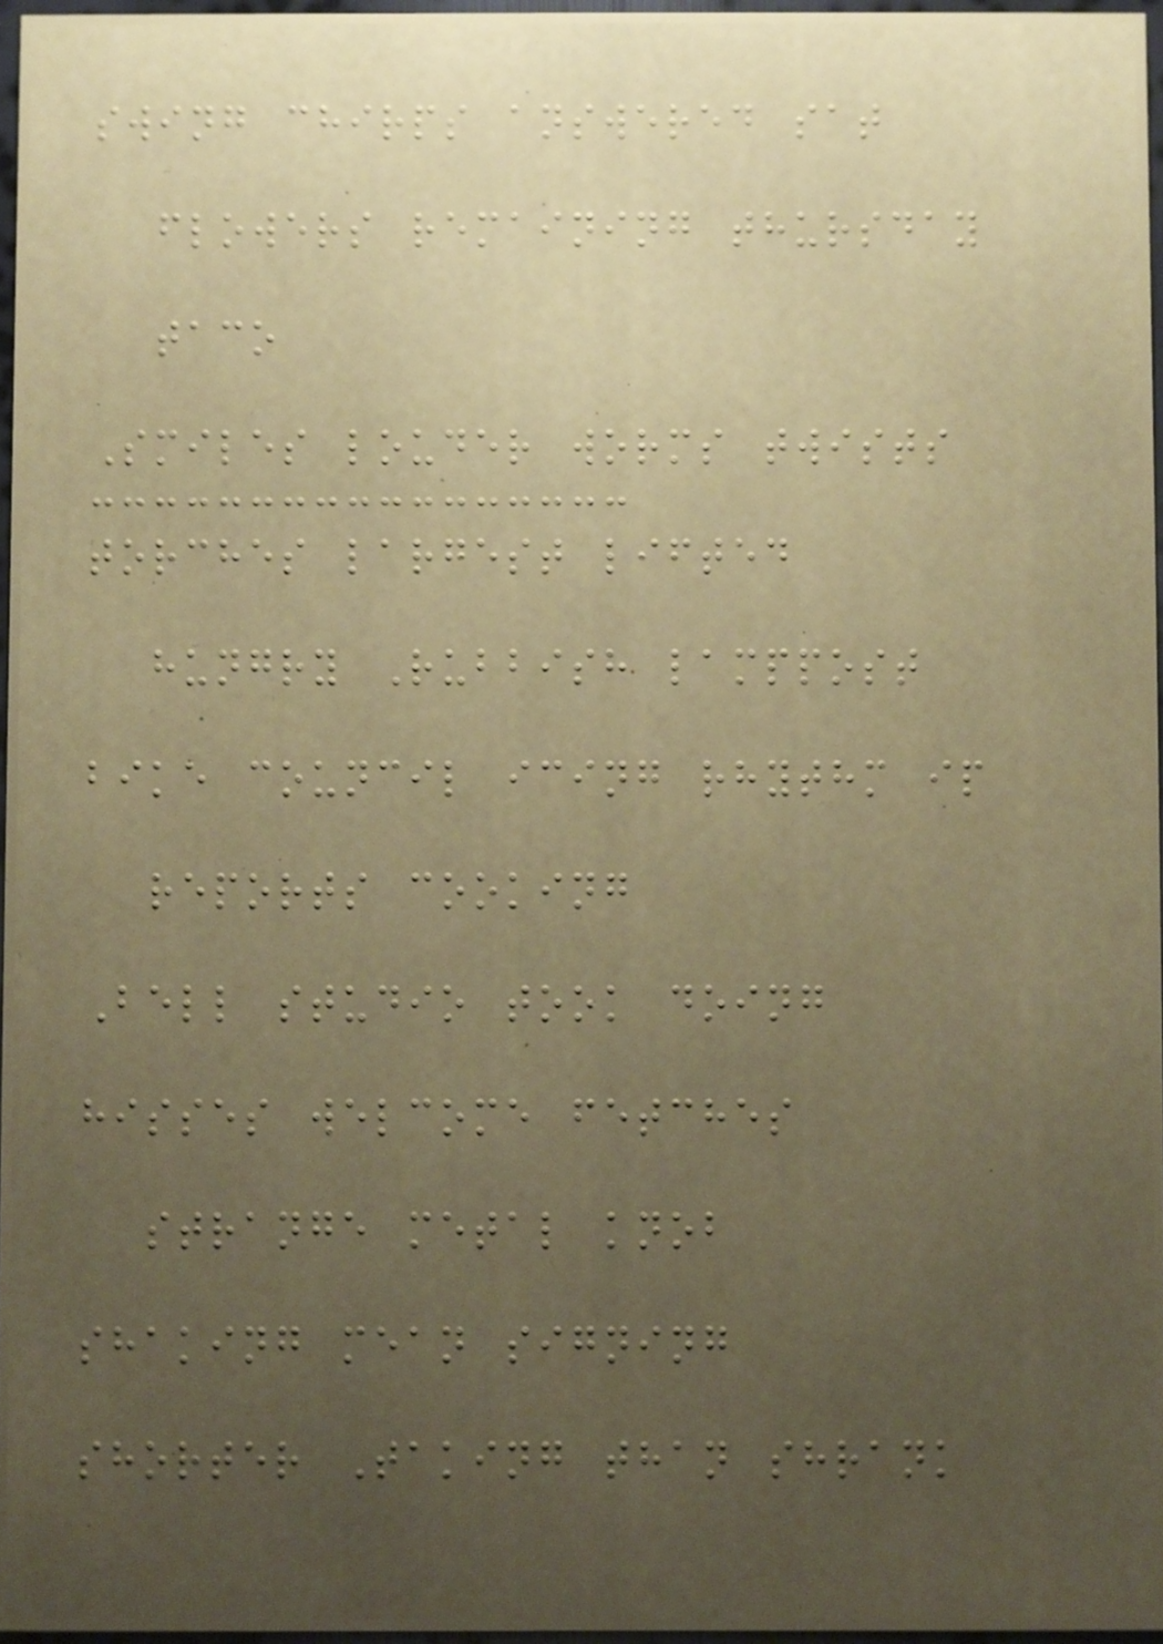swing chirps answered sat
flowers remaining thursday
taco
Smiles louder worms twists
torches largest lifted
hungry Rubbish lamppost
bike council icing rhythm ip
reports cooking
Bell studio took doing
hisses welcome fetches
strange metal knob
shaking mean signing
shorter Taking than shrank
